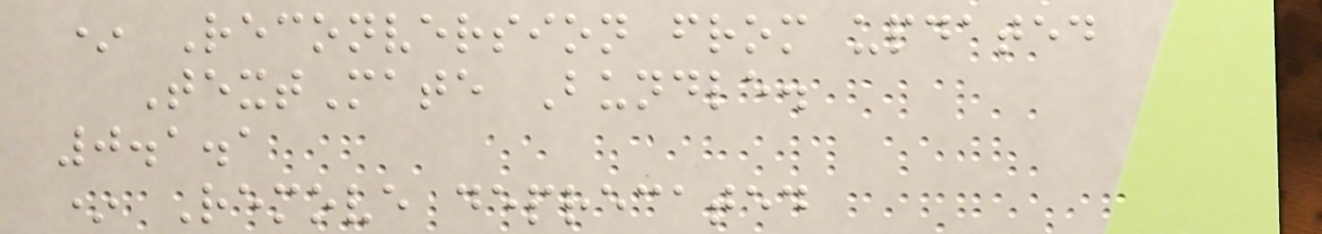* Reconversion from updated
TextMate Bundle.
0.1.1
* Remove deprecated
